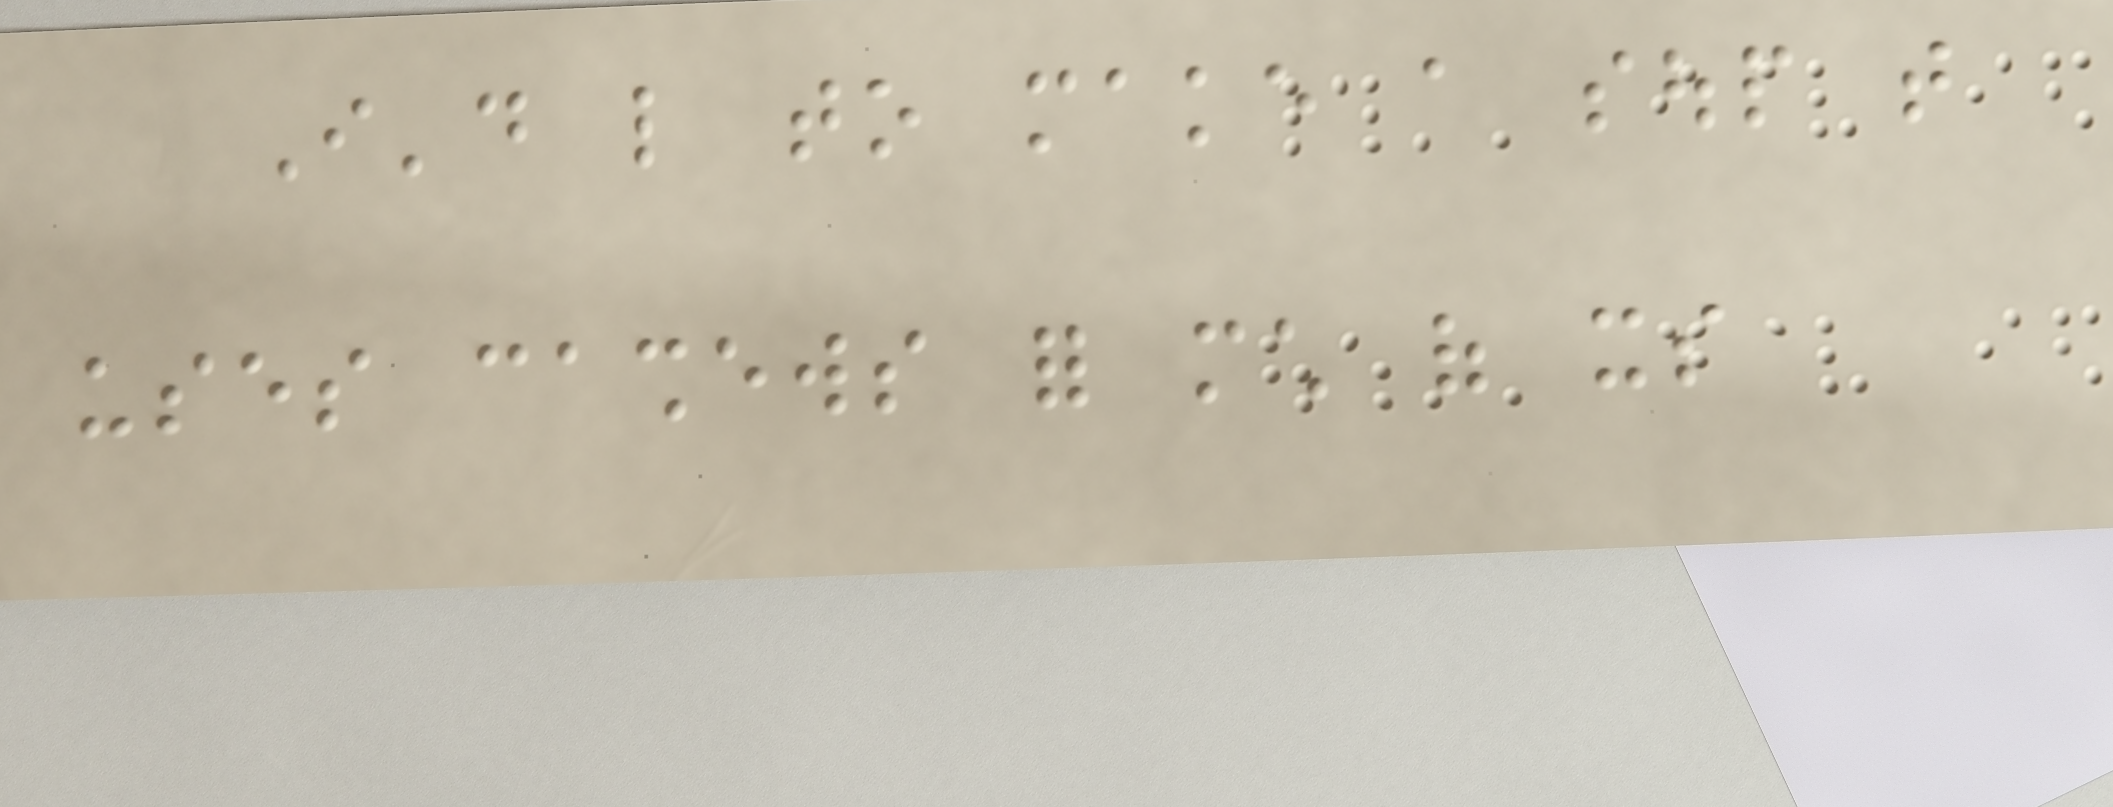I'd like to make a soup that
uses cashews for much of its
